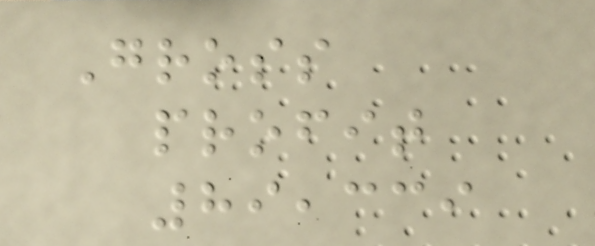Gross
profit
89,339
